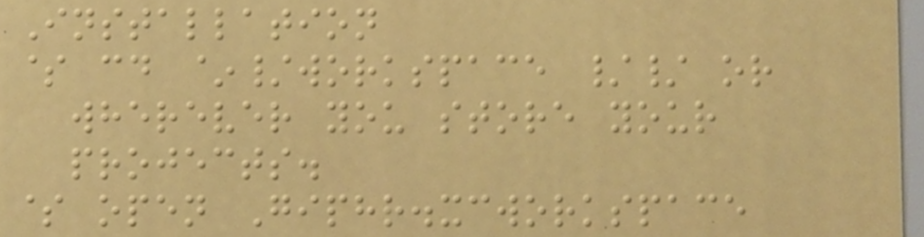Installation
$ cd ~/workspace // or
wherever you store your
projects.
$ open Giphr.xcworkspace
